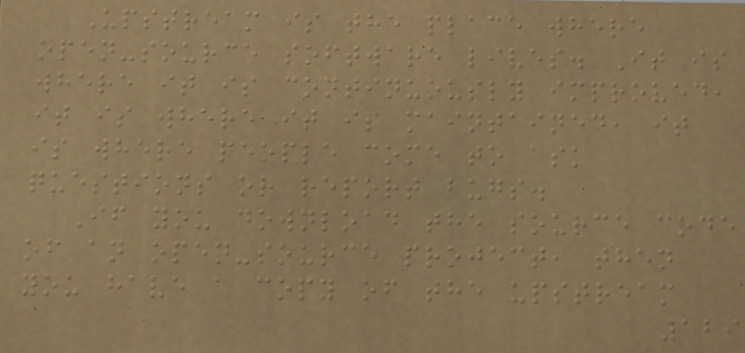Upstream is the place where
open-source software lives. It is
where it is continuously improved,
it is where it is maintained, it
is where people come to ask
questions or report bugs.
If you download the source code
of an open-source project, then
you have a copy of the upstream
129
